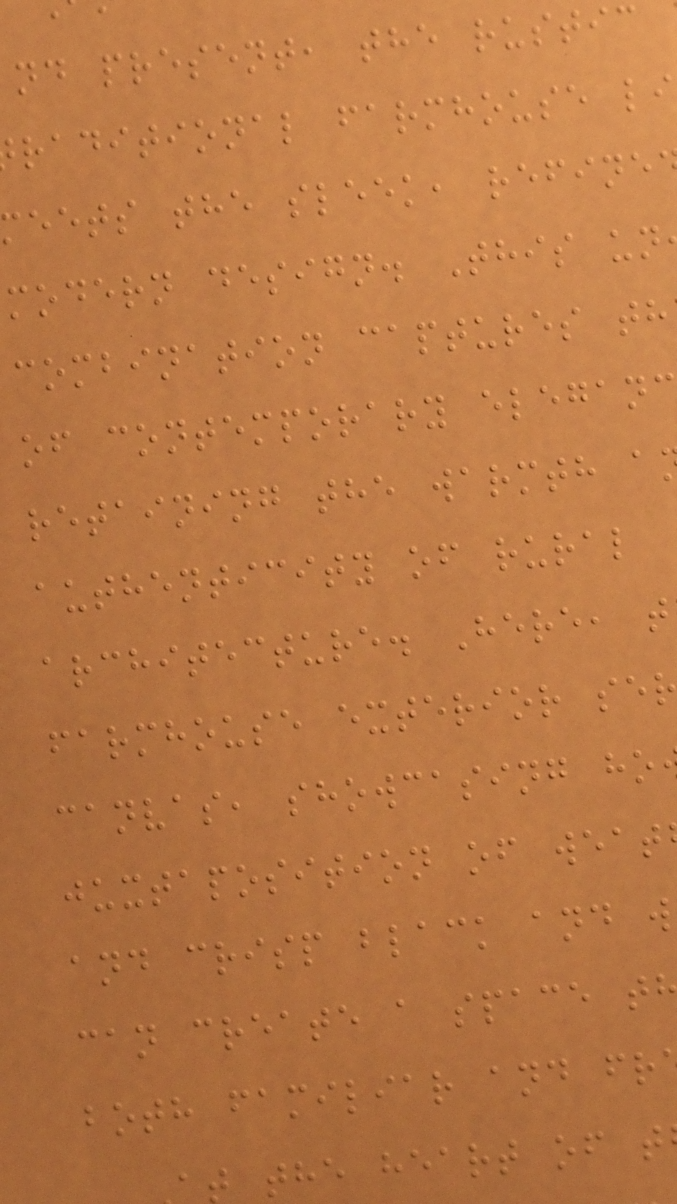nd present, the rustic
raditional farmhouse li
eets the sleek, refine
modern design. This un
combination captures th
of contemporary eleganc
retaining the warmth a
authenticity of rural
architecture. Here, t
farmhouse exterior se
canvas, showcasing ho
juxtaposition of weat
and crisp black and w
can create a space t
both familiar and fr
the heart of t
